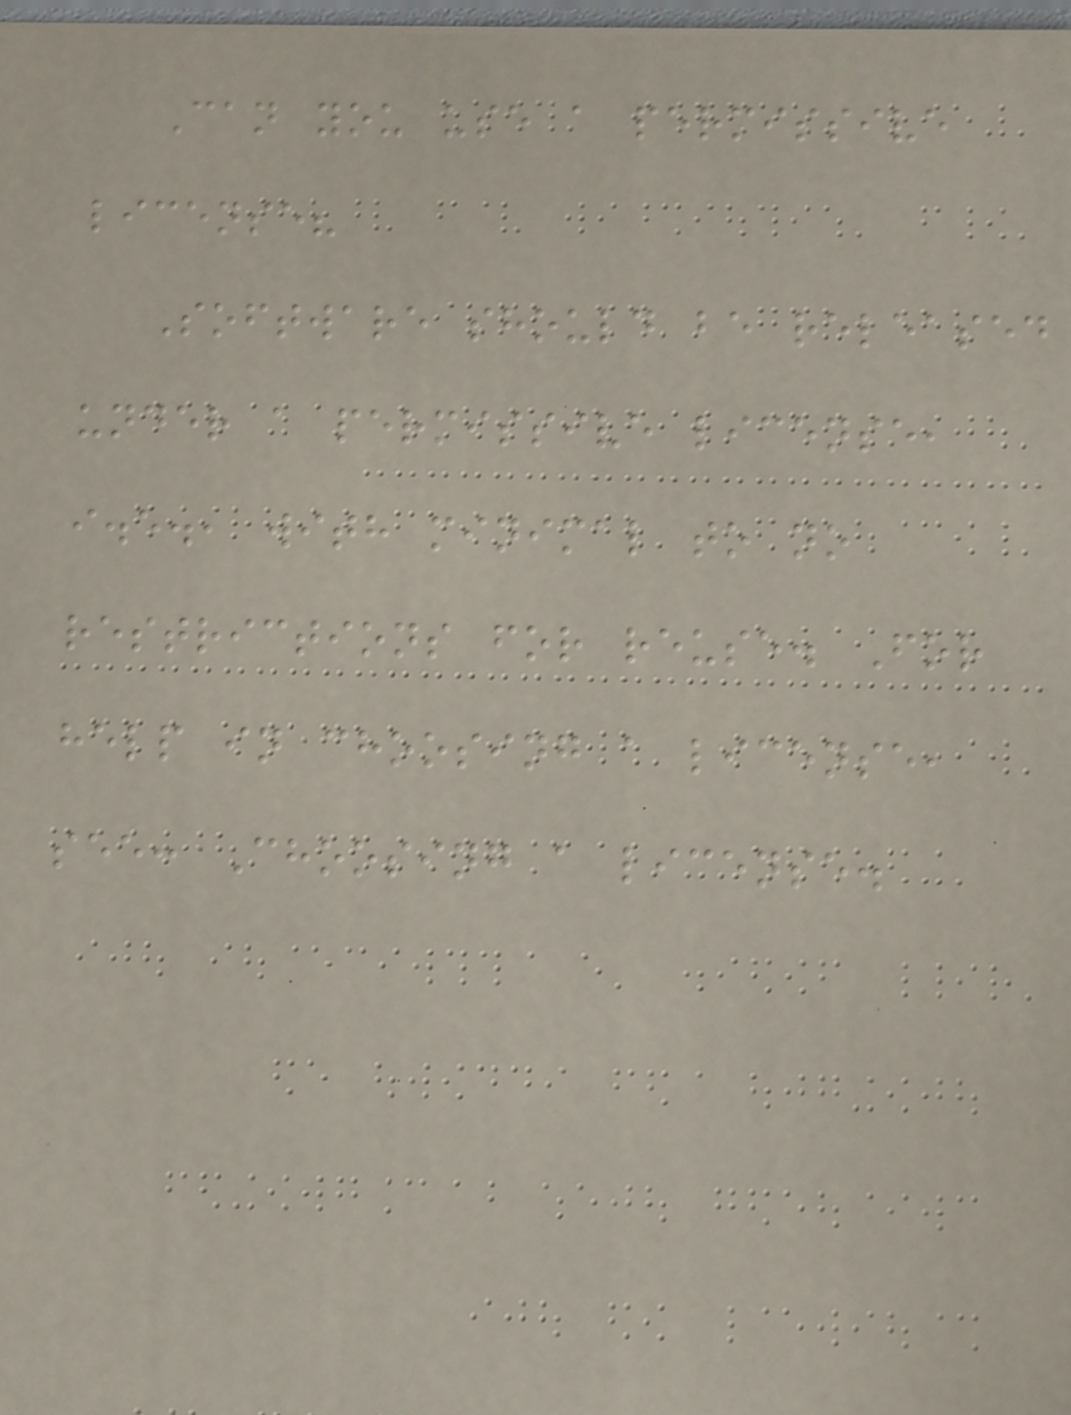Can you use a permissive
license?
Software should be released
under a permissive license,
i.e., with minimal to no
restrictions for reuse. For
help in choosing a license,
see: Choosing a license.
